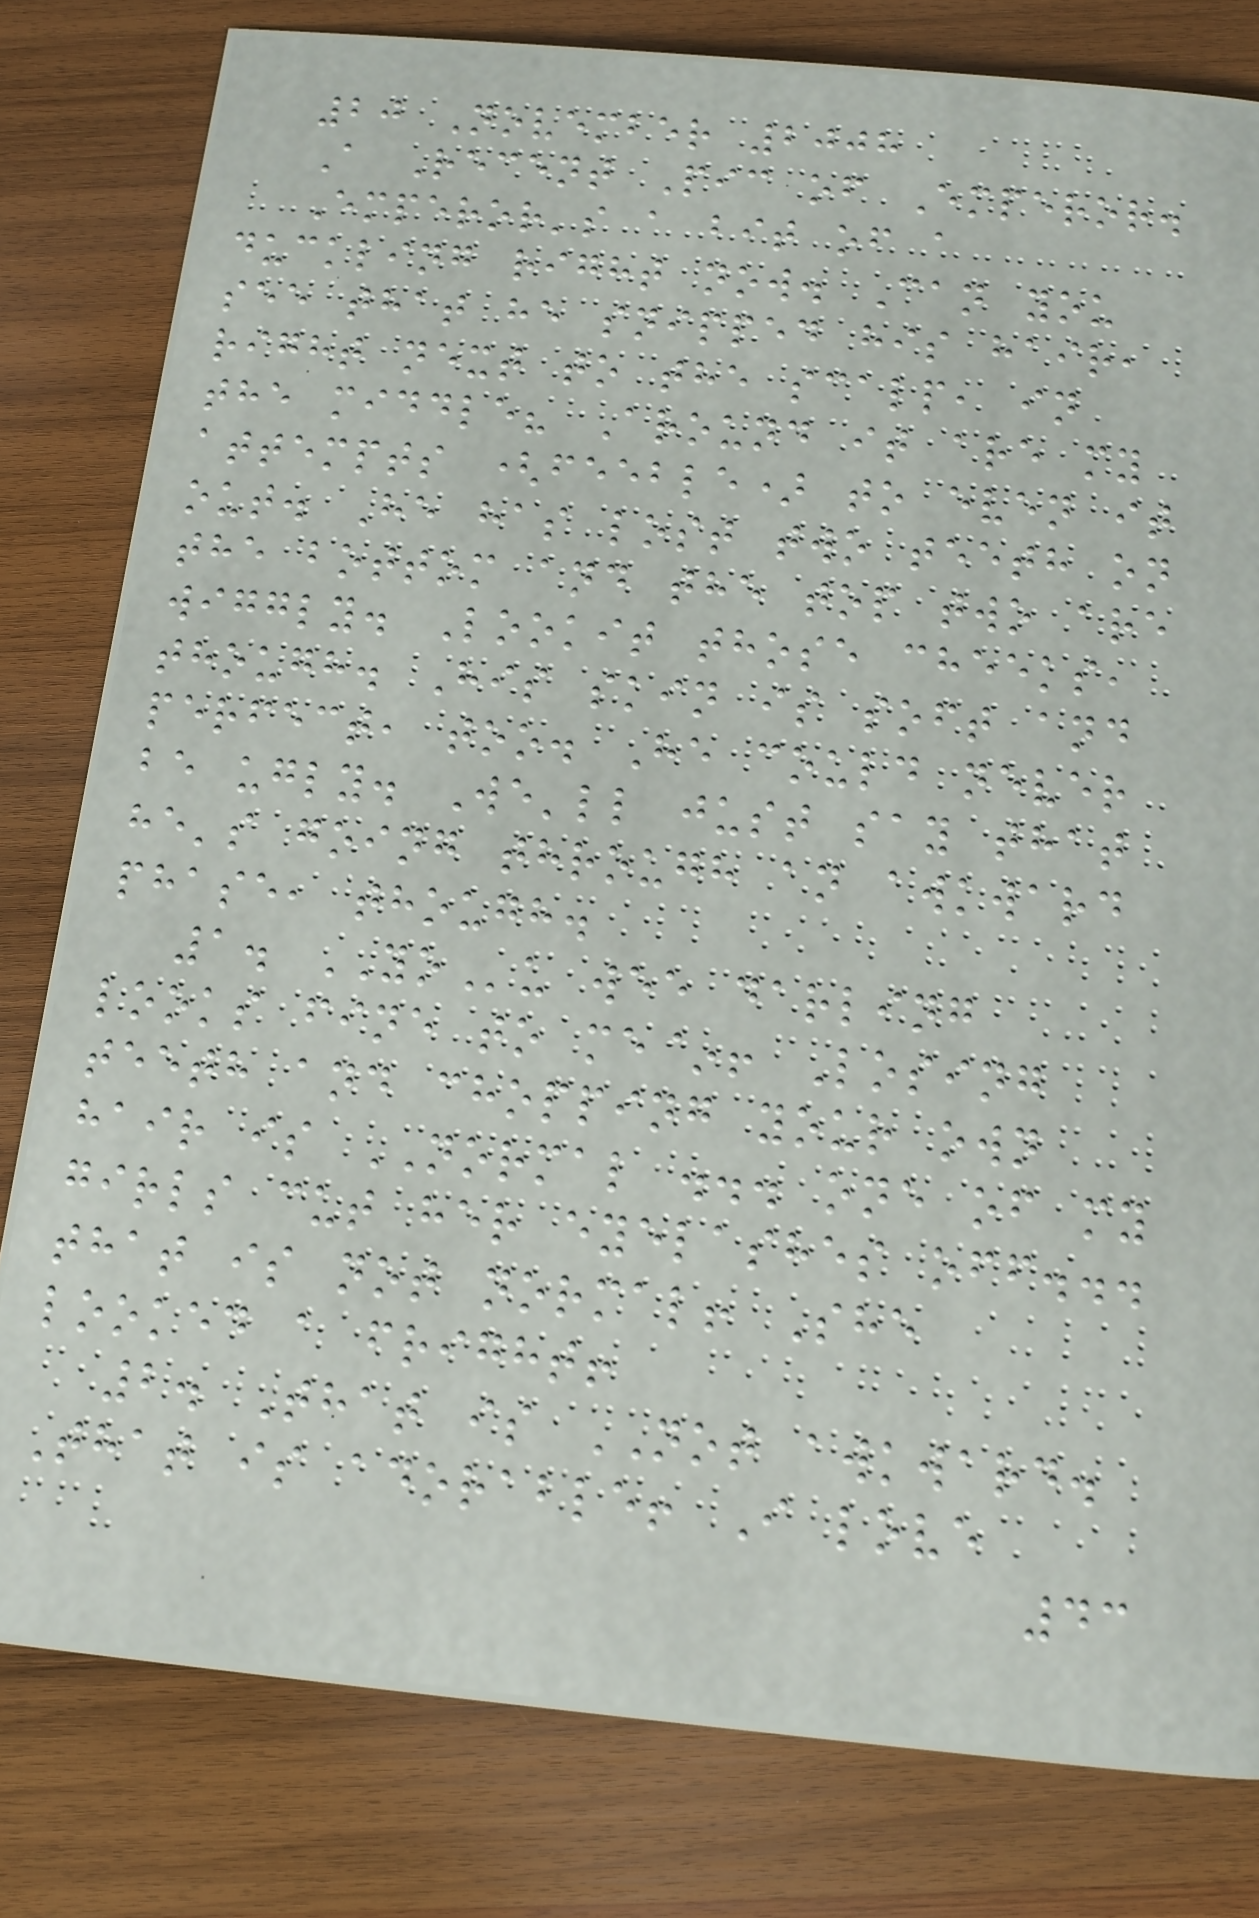20 November 2008
A Recent Pic of Emperor.
Emperor's a bit of a
duckling right now. Can you
see that he snipped his hair,
right next to the scalp, in
the middle? Around it are my
attempts (feeble) to even it
out. He has lost two teeth on
the bottom and the top two are
wiggly. Lookit those cheeks,
though. His skin is soft and
perfect, too. He could never
be ugly. We'll just say that
he's going through an awkward
phase, though.
1. YOu wee darling
looks fine to me~! Losing
teeth and chopping your own
hair is NORMAL ... one of my
girls cut her eyelashes off...
that is not normal! She
looked a fright!
2. That is NOT awkward.
That is adorable! I love
43
